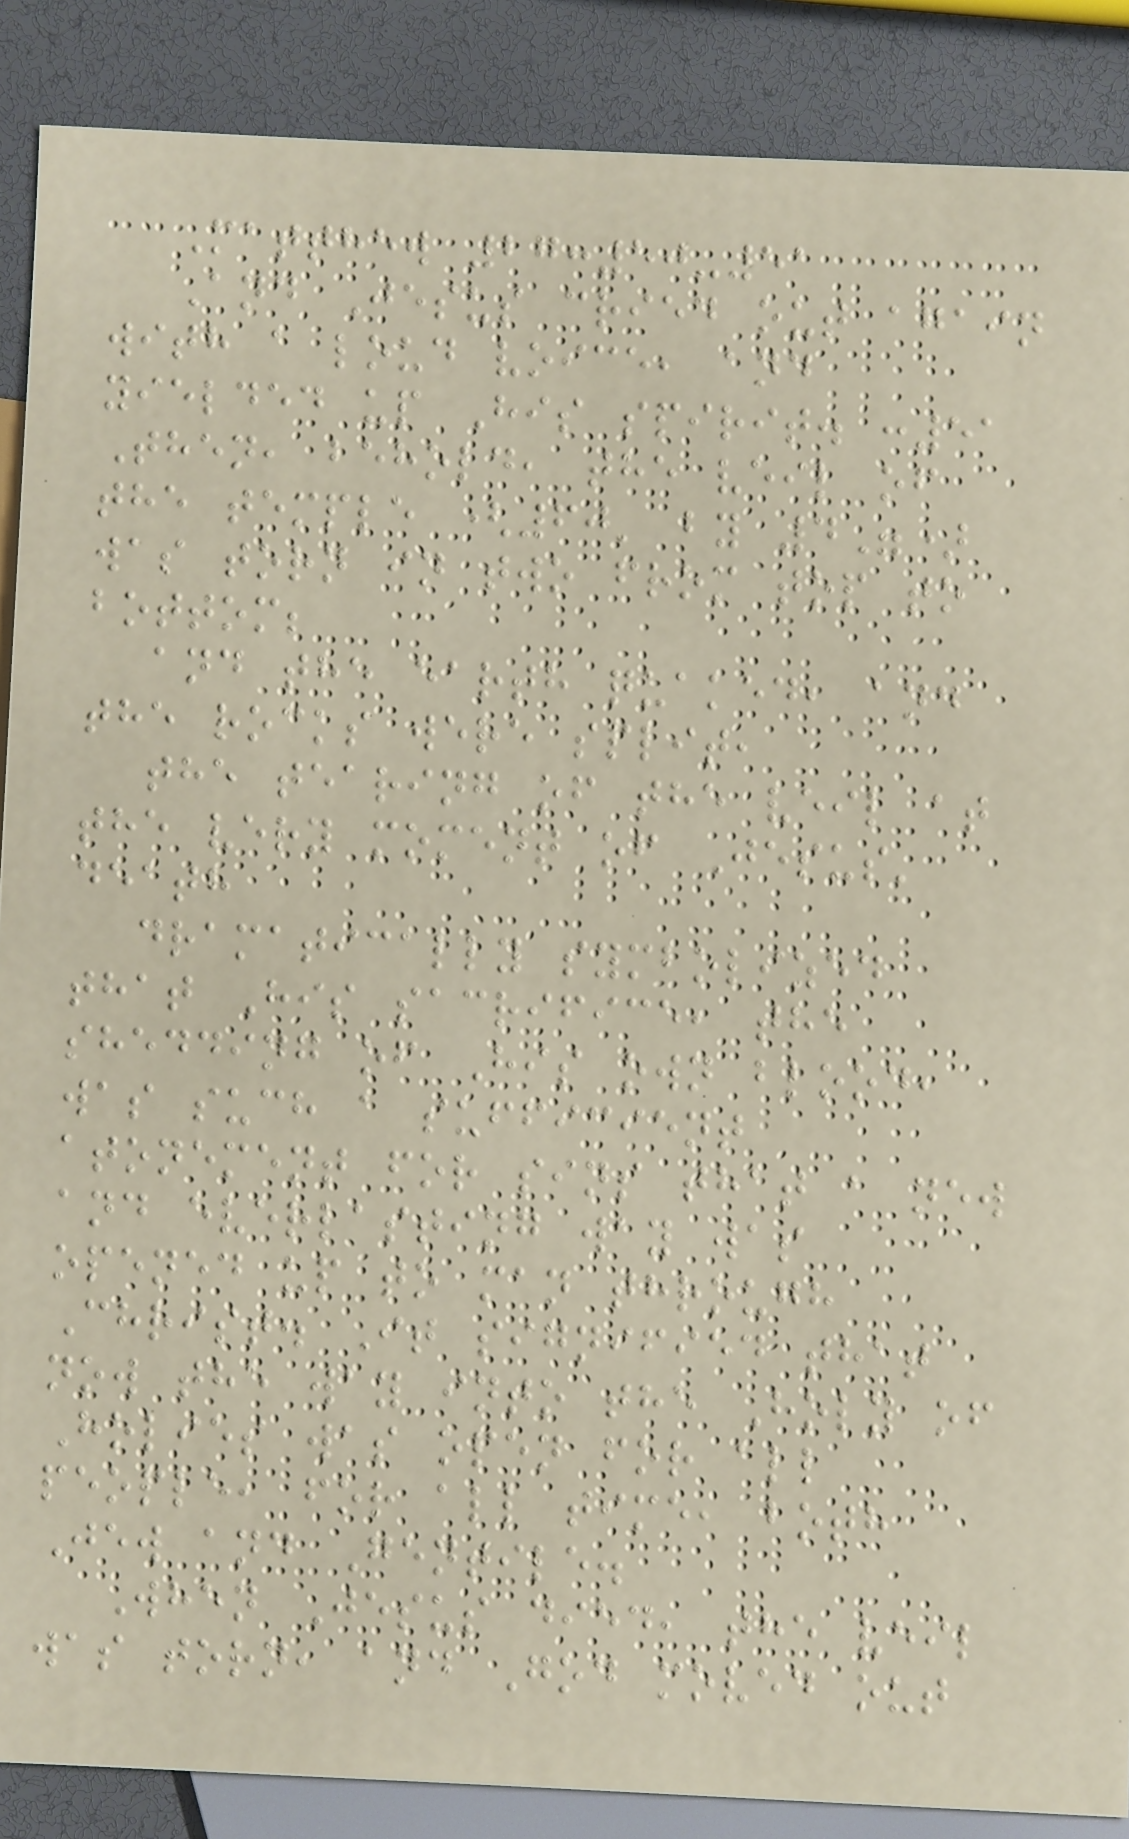Matthew 27:50-51
And Jesus cried out again
with a loud voice, and
yielded up His spirit. :51
Then, behold, the veil of
the temple (60' by 4")
was torn in two from top to
bottom;
and the earth quaked, and
the rocks were split,
the tearing of the veil at
the very moment of Jesus'
death
dramatically symbolized
that His sacrifice, the
shedding of His own blood,
was such a sufficient
atonement for sins that a new
and everlasting way was
opened up to man through
Christ. It signified that
now the way into the Holy of
Holies was open for all
people, for all time, both
Jew and Gentile.
When Jesus died, the veil
was torn, and God moved out
